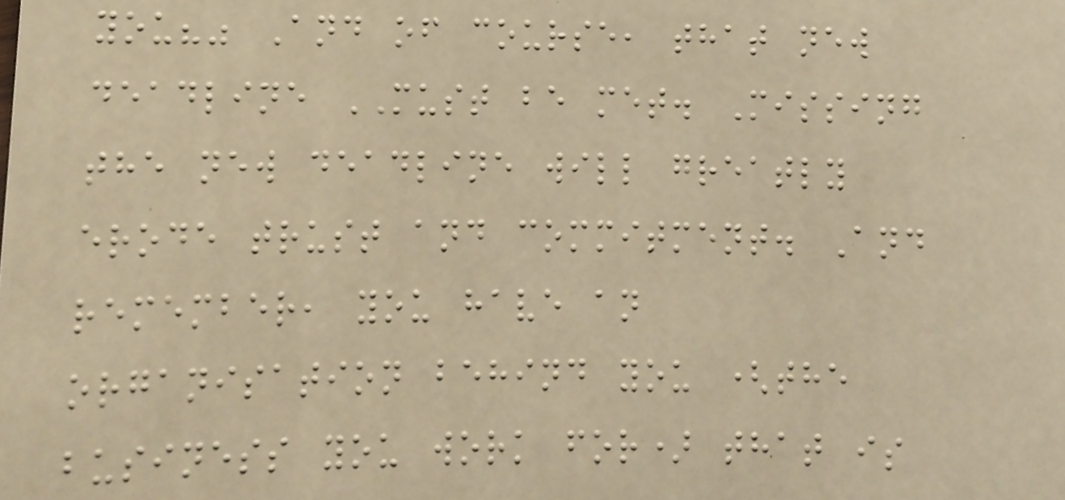you?" And of course, that new
deadline MUST be met. Missing
the new deadline will greatly
erode trust and commitment. And
remember, you have an
organisation behind you (the
business you work for) that is
